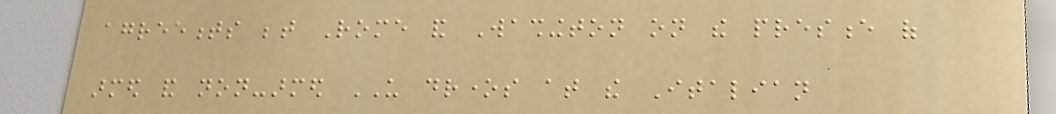agreements between Rome and Washington on the presence of
armed and non-armed US drones at the Italian
